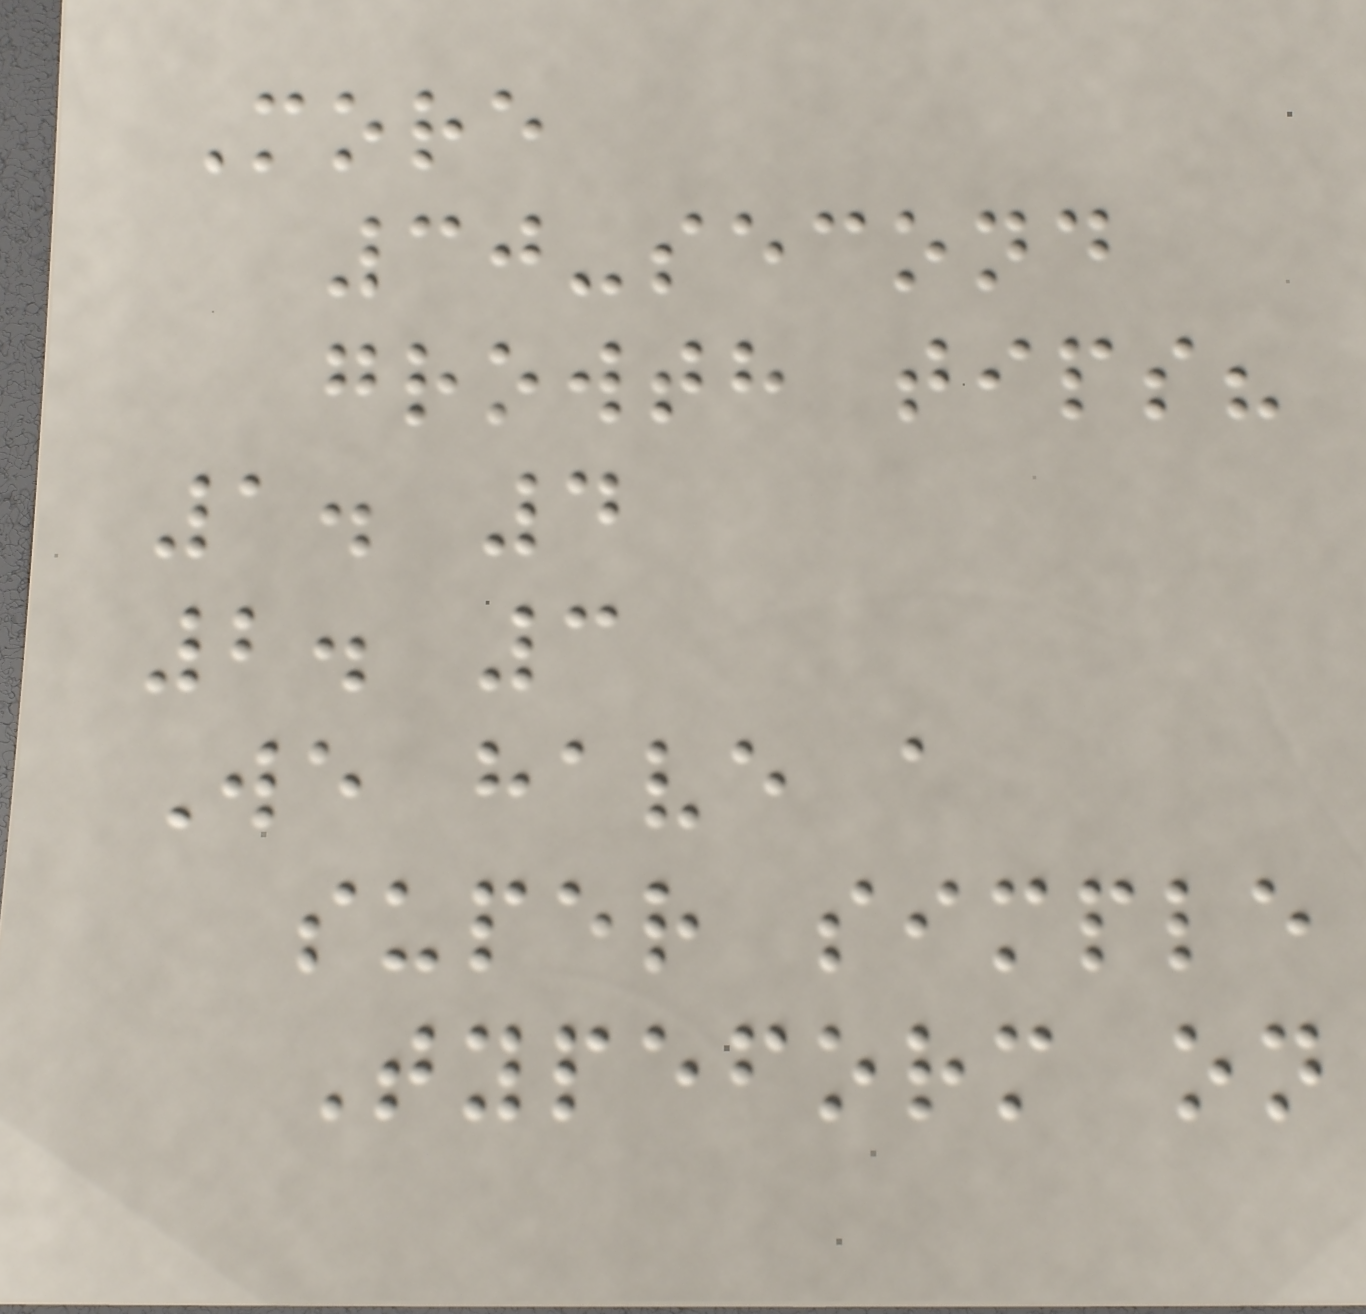More
30-second
growth tips?
1. 4
2. 3
We have a
super simple
Typeform on
